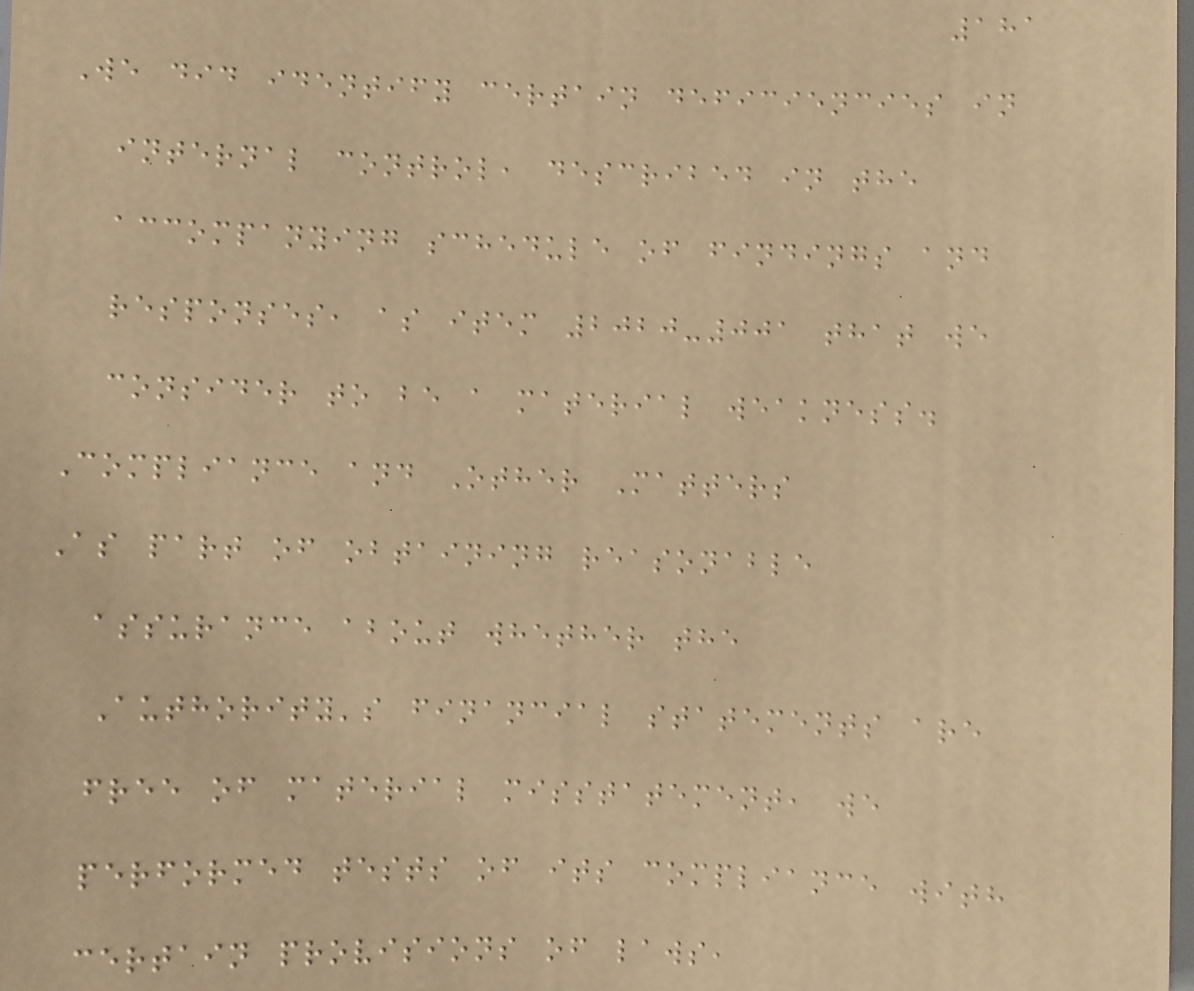181
We did identify certain deficiencies in
internal control, described in the
accompanying schedule of findings and
responses, as item 2020-001 that we
consider to be a material weakness.
Compliance and Other Matters
As part of obtaining reasonable
assurance about whether the
Authority's financial statements are
free of material misstatement, we
performed tests of its compliance with
certain provisions of laws,
